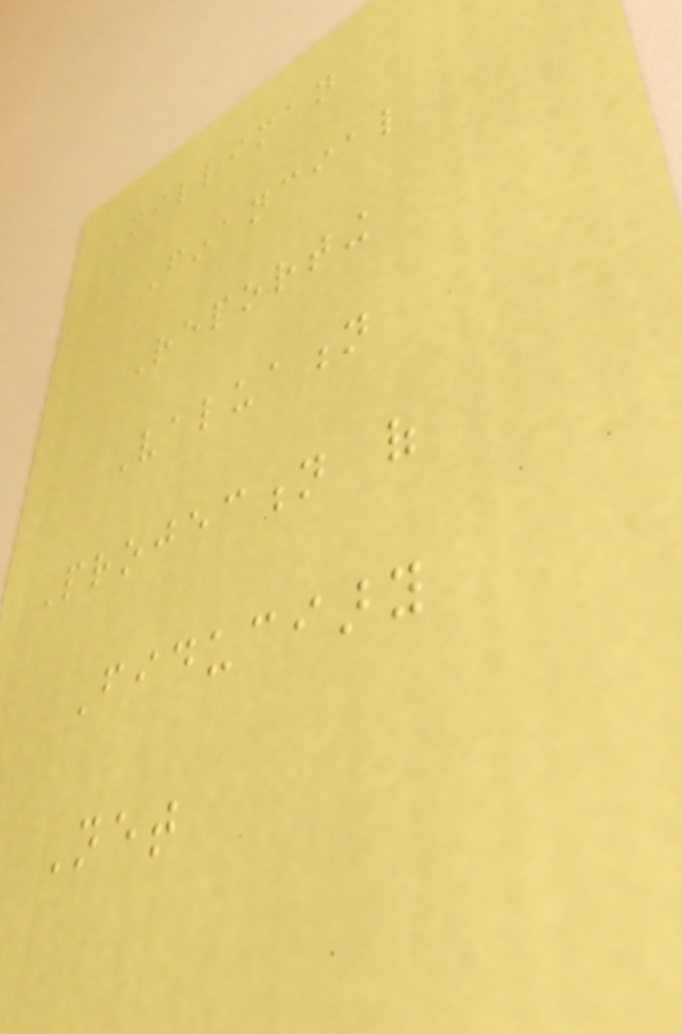Milliman
Financial
Reporting
Valuation
Projection of
Fiduciary
Net
